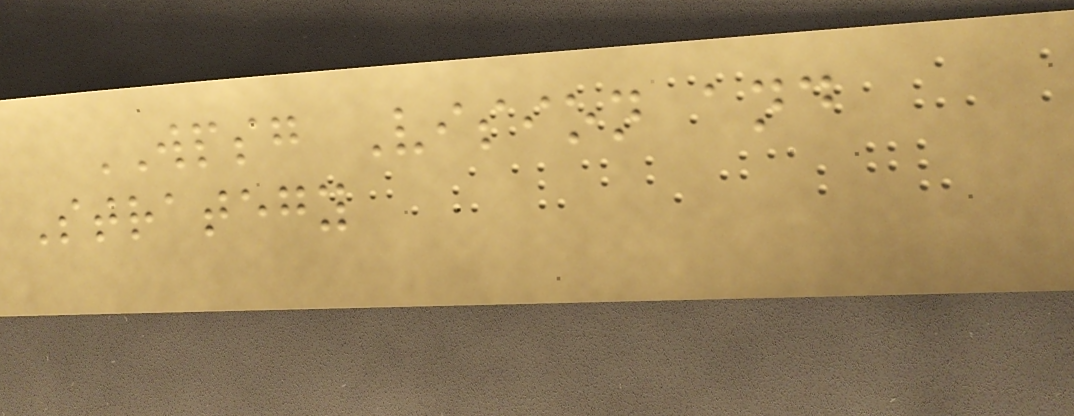WPSG Vision and
Strategy
